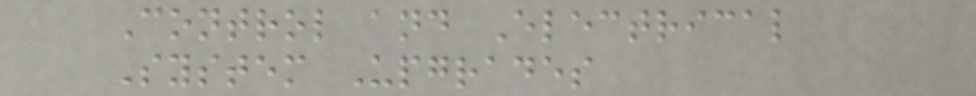Control and Electrical
System Upgrades
